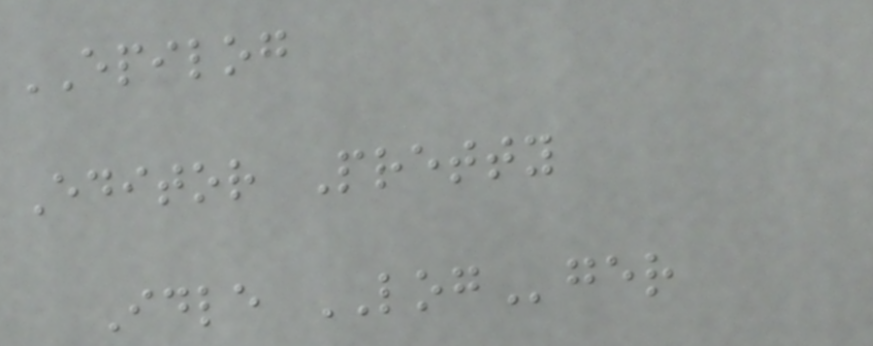EPILOG
Editor Pretty
Idle LOGger
